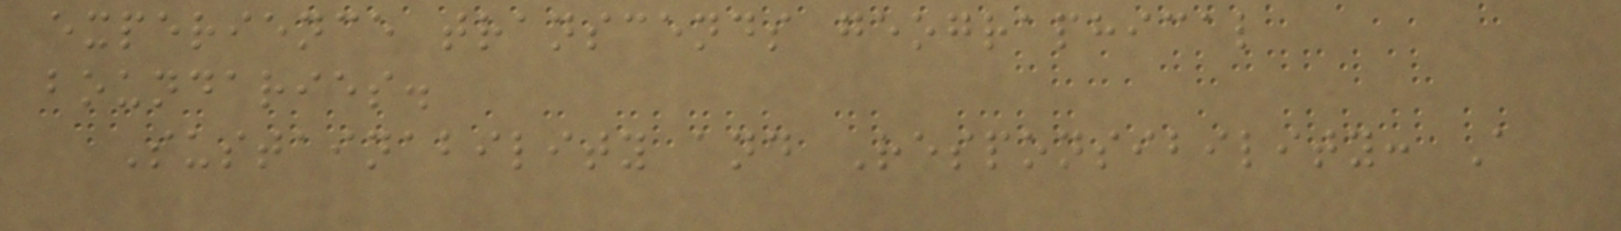experience transcends geographical
boundaries.
Sustainability and Responsibility: A
